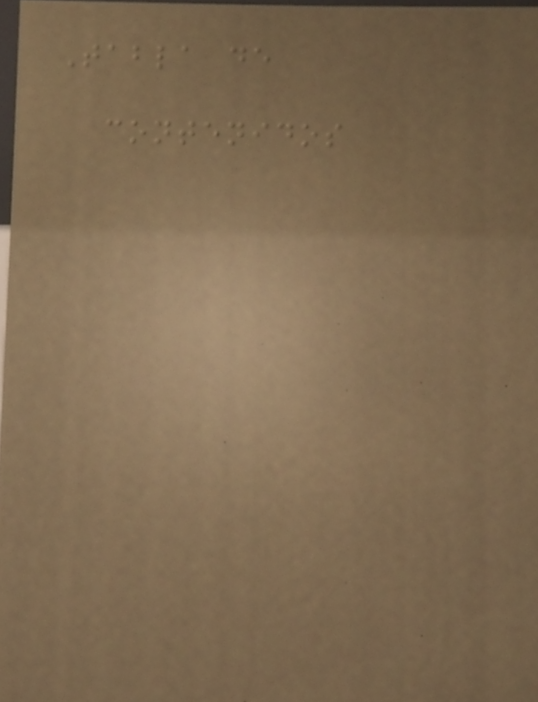Tabla de
contenidos
